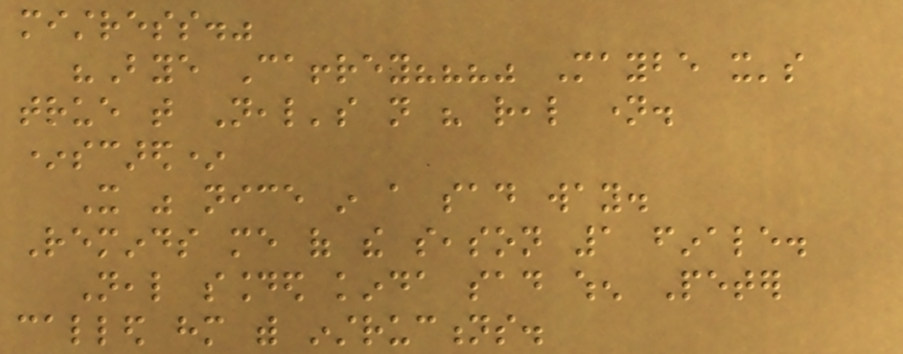mistress."
"Bye Caffrey???" Maybe it's
true that Neal's not his real name.
*scared*
It was nice in a sad way.
Reminds me of the season 1 finale.
Neal sounded kinda sad when Peter
called him with instructions.
